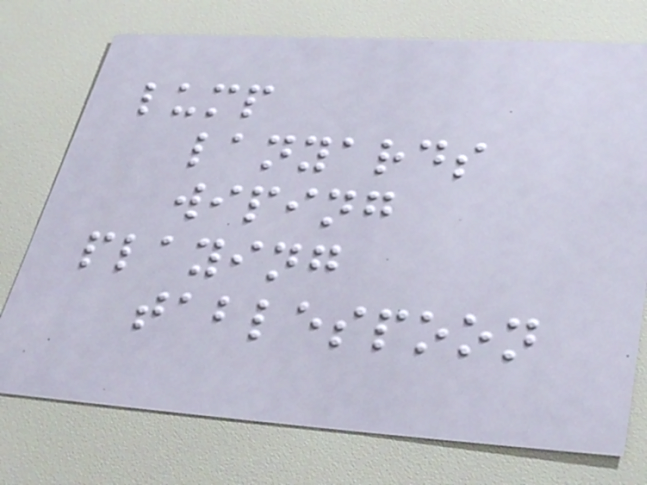lump
lanyards
wiping
playing
tablespoon
